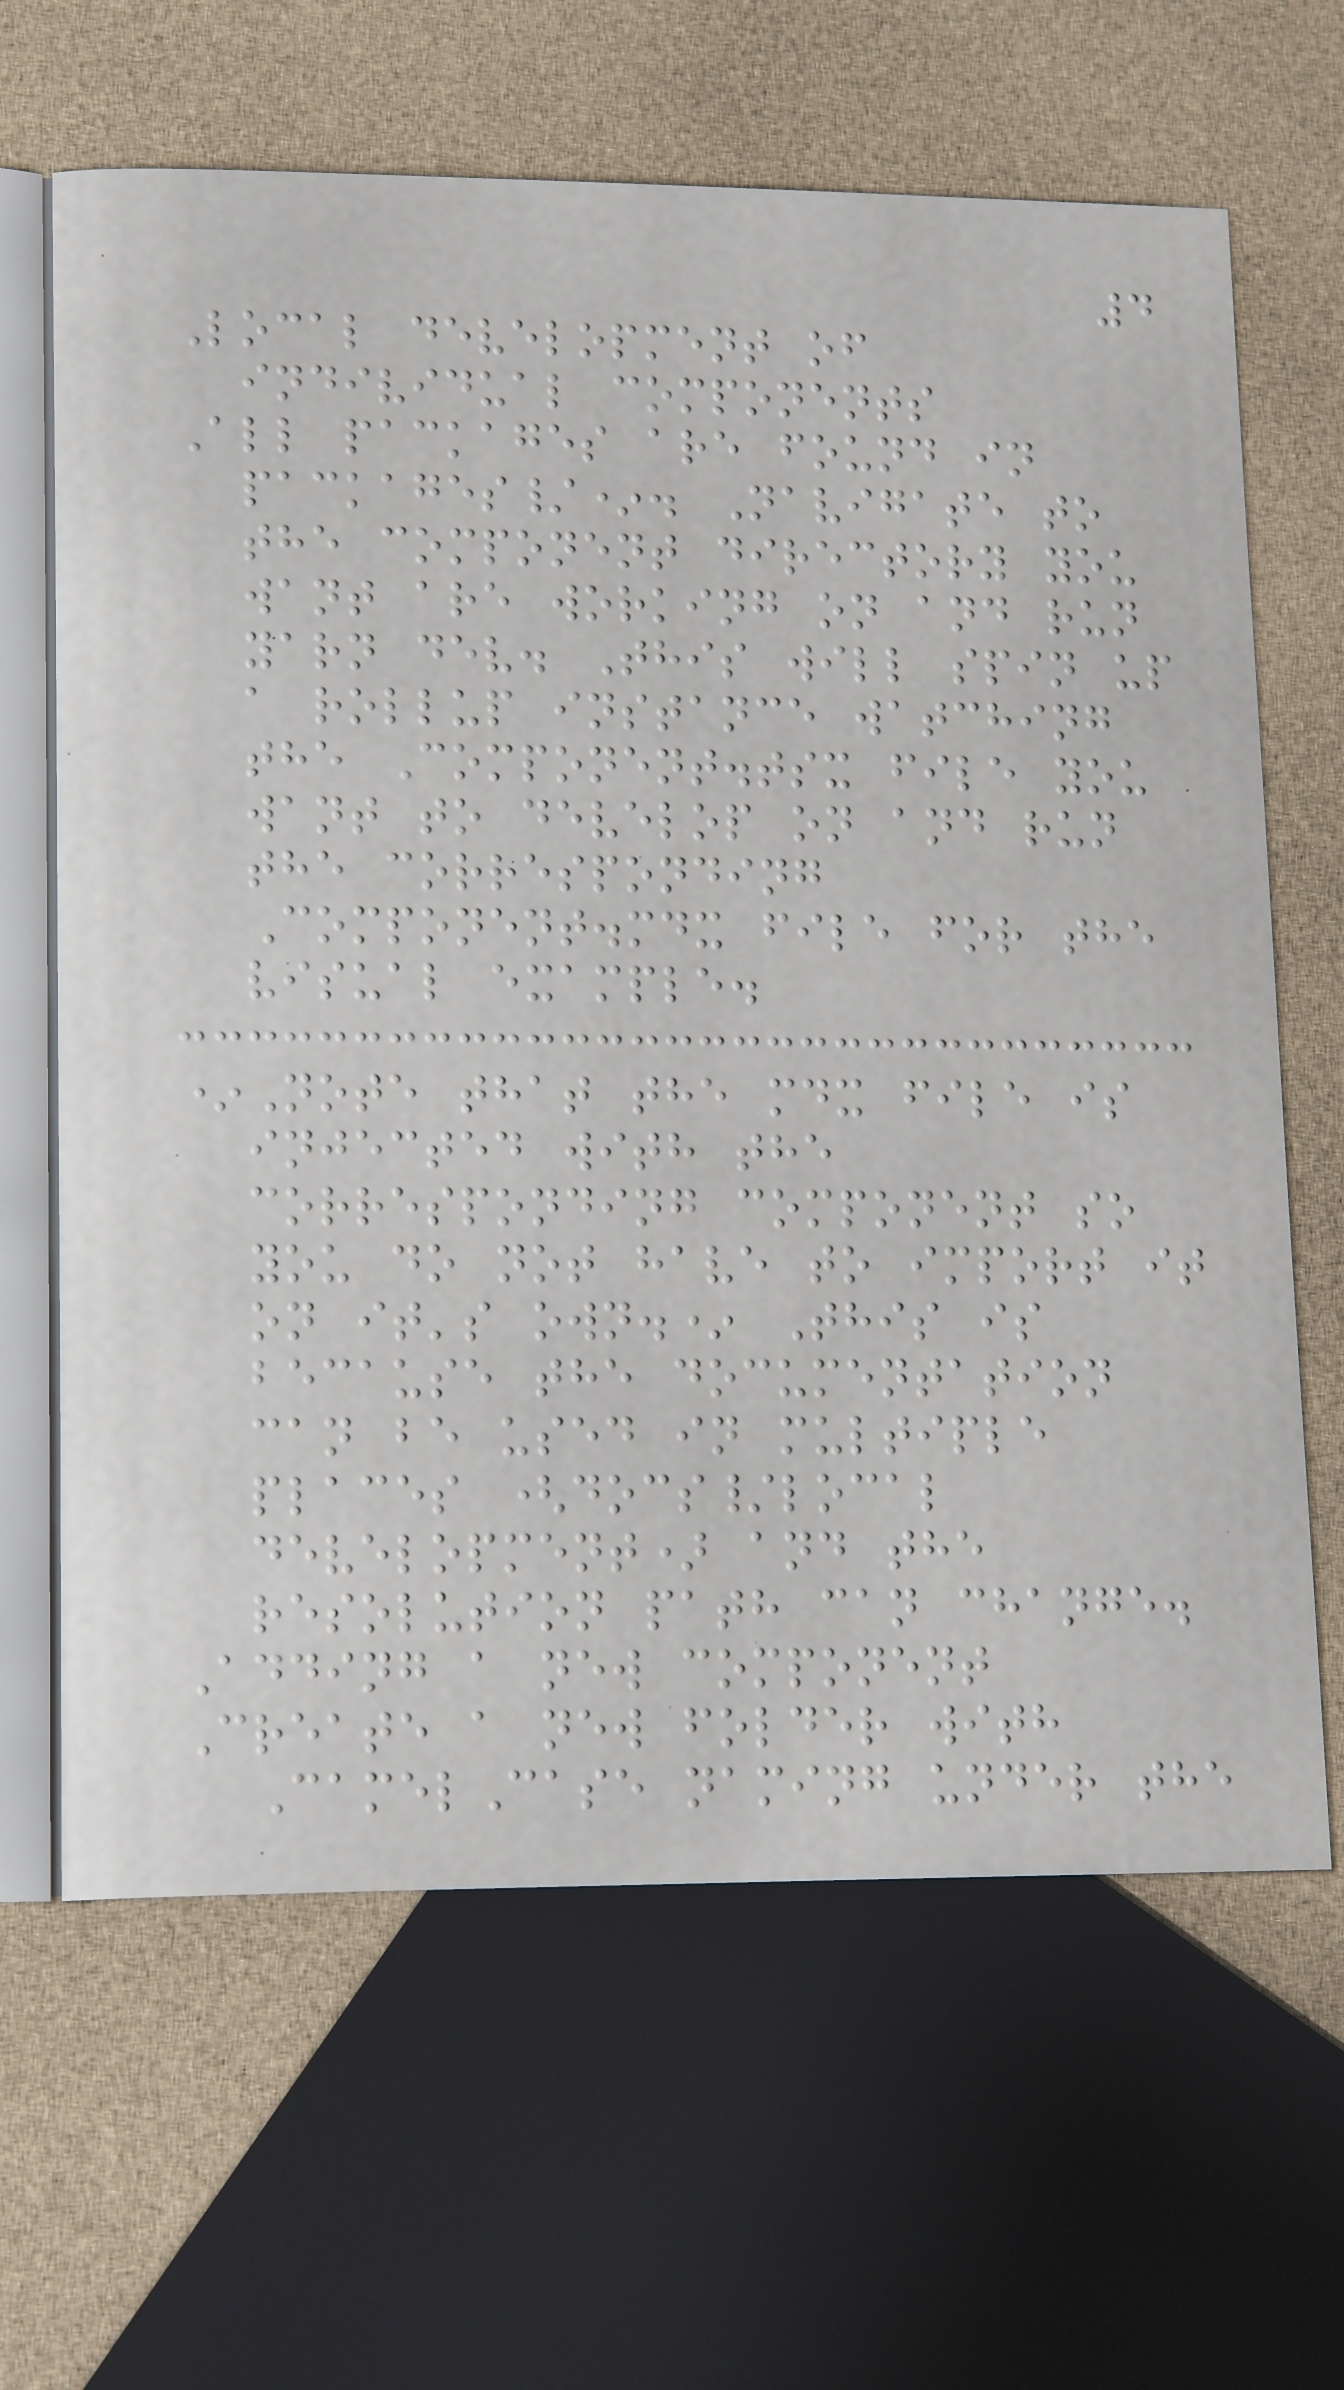4
Local development of
individual components
All packages are found in
packages/*. Navigate to
the component directory you
want are working on and run
yarn dev. This will spin up
a rollup instance watching
the Component.tsx file you
want to develop on and run
the corresponding
Component.mdx file for the
visual example.
*Note that the mdx file is
injected with the
corresponding component so
you do not have to import it
on it's own.* This is
because the documentation
can be used in multiple
places (docs/local
development) and the
resolution path can change.
Adding a new component
Create a new folder with
CamelCase naming under the
